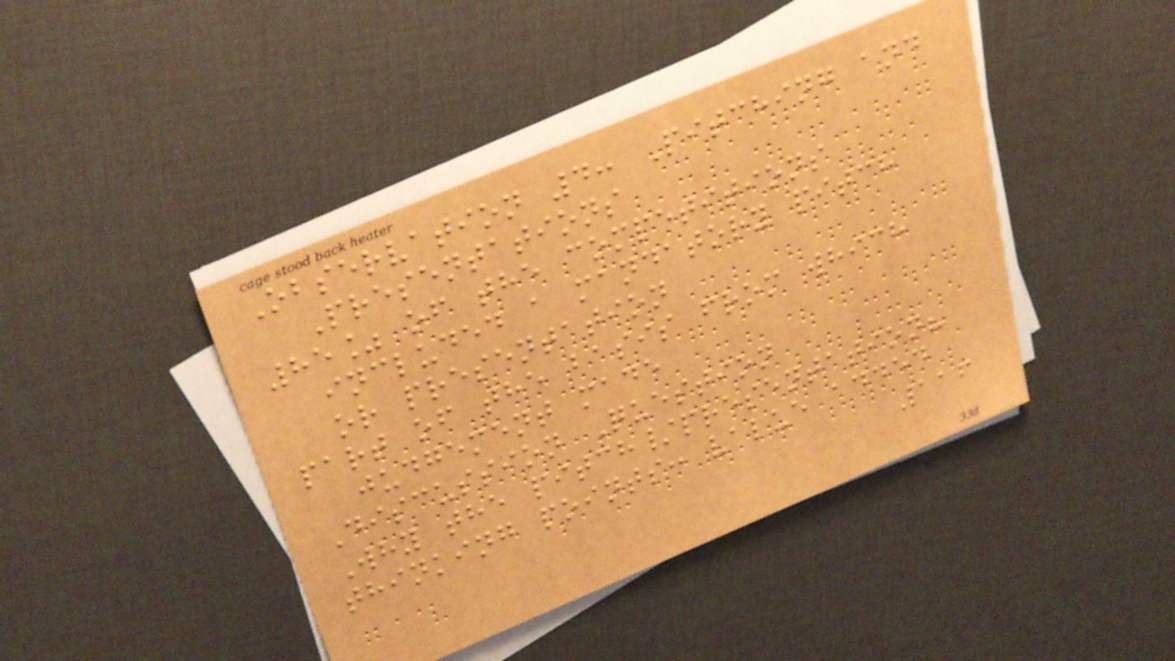Observation 4: Pitching and
Presentations
85% of the competitions
included a mandatory pitch
or presentation
part of the basis from which
judgement made
Discussion Question
Why the pitch/presentation?
thinking points: value added
116
